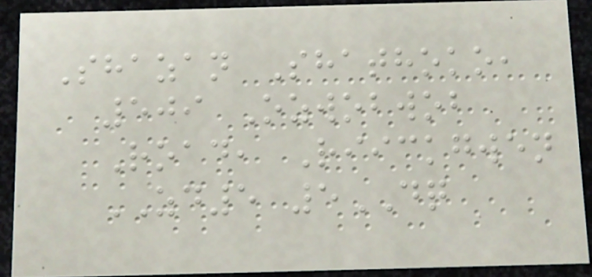Shazan Shathoko,
509 Ozwobwob
Road, Riickgwen
ZD5 5DQ
